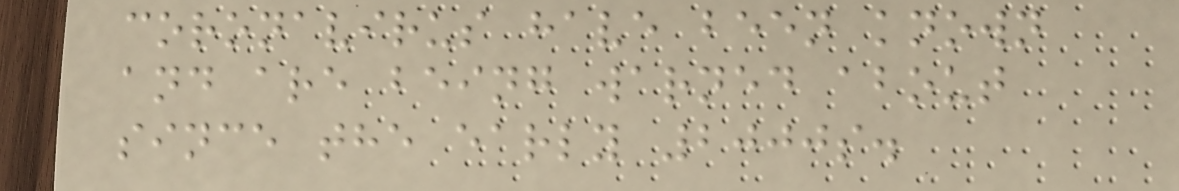coronavirus have been known
and are being warned about
since the early 2000s.
